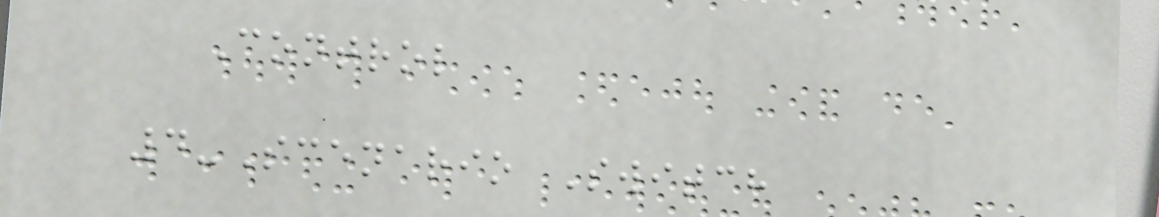Control
4-Scenario Switch
